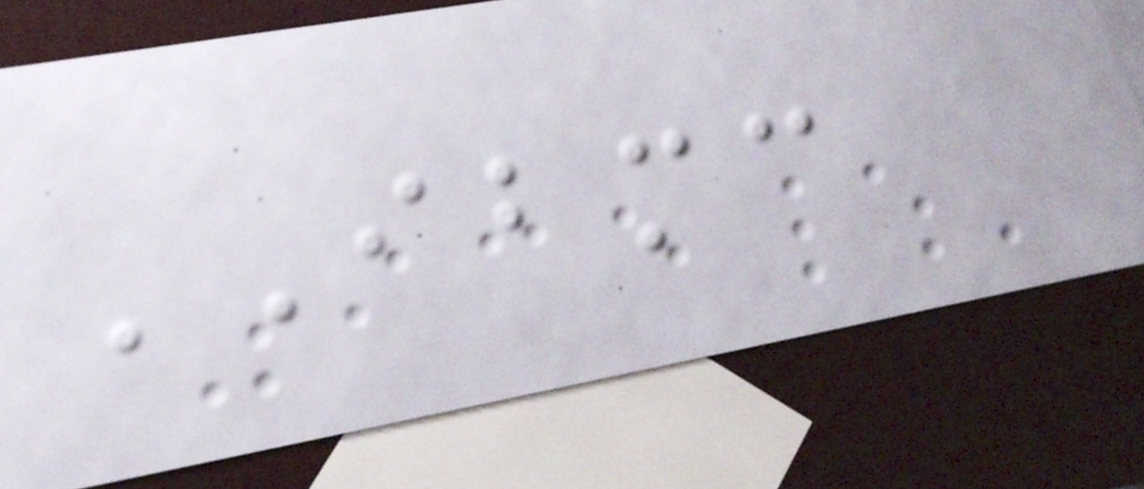IBMC
